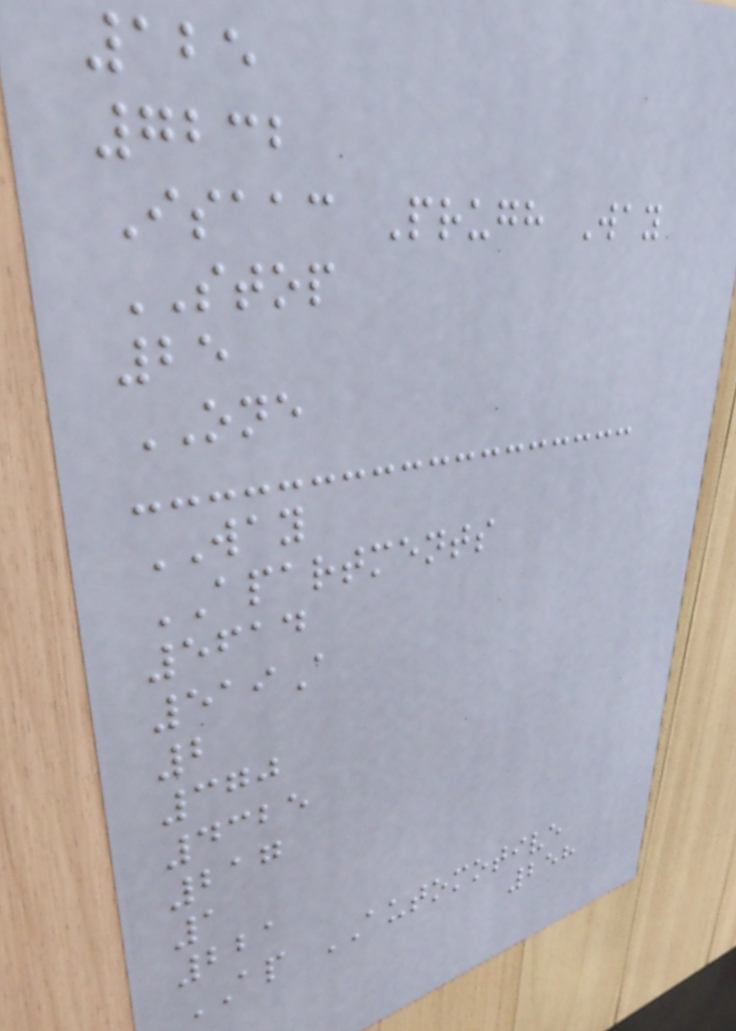125
7232
Isaac Prugh Way
STOP
25
ONE
WAY
APARTMENTS
5614
519A
2
370
4325
217
1
221
AP AUTOMOTIVE
258
